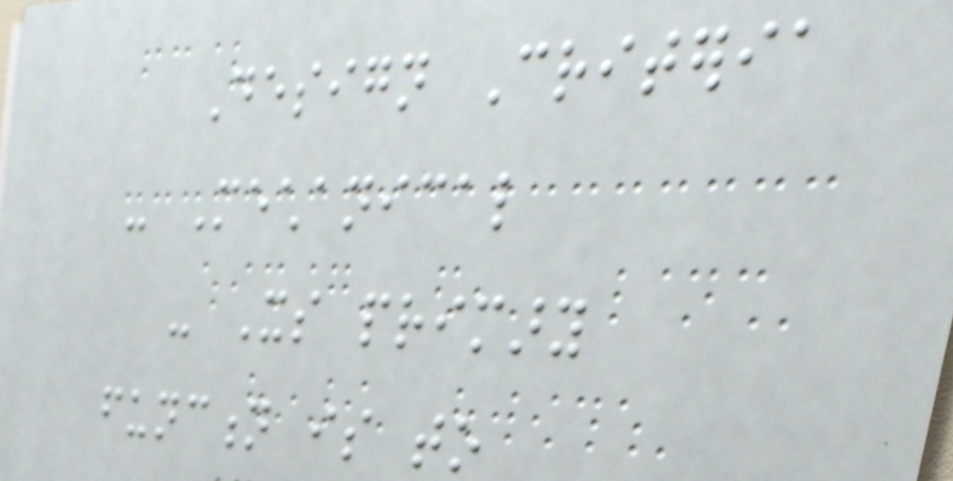Design Criteria
- Mechanical
- Its primary
function is to
